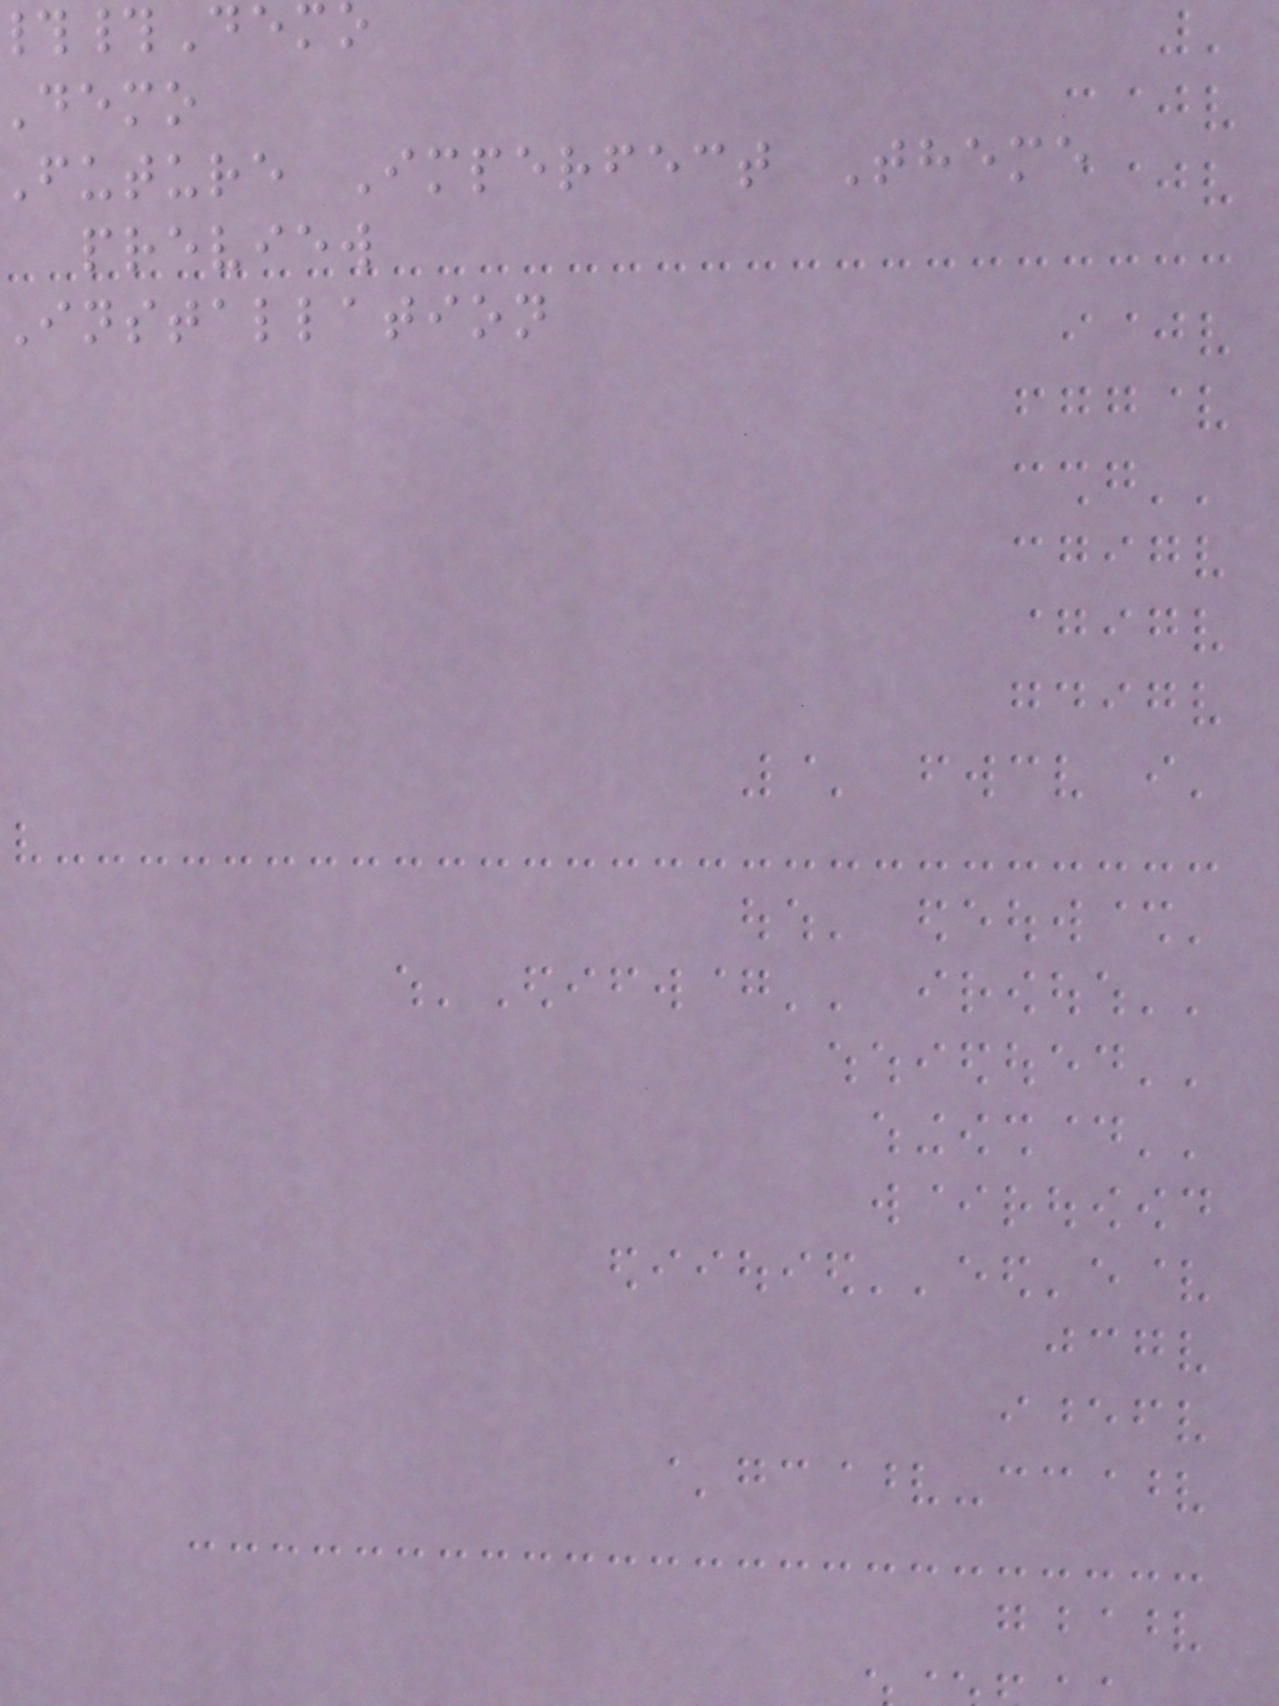#Demo
demo
future Imperfect Theme
preview
installation
